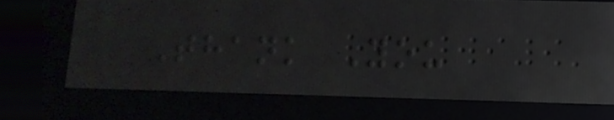Thank You
